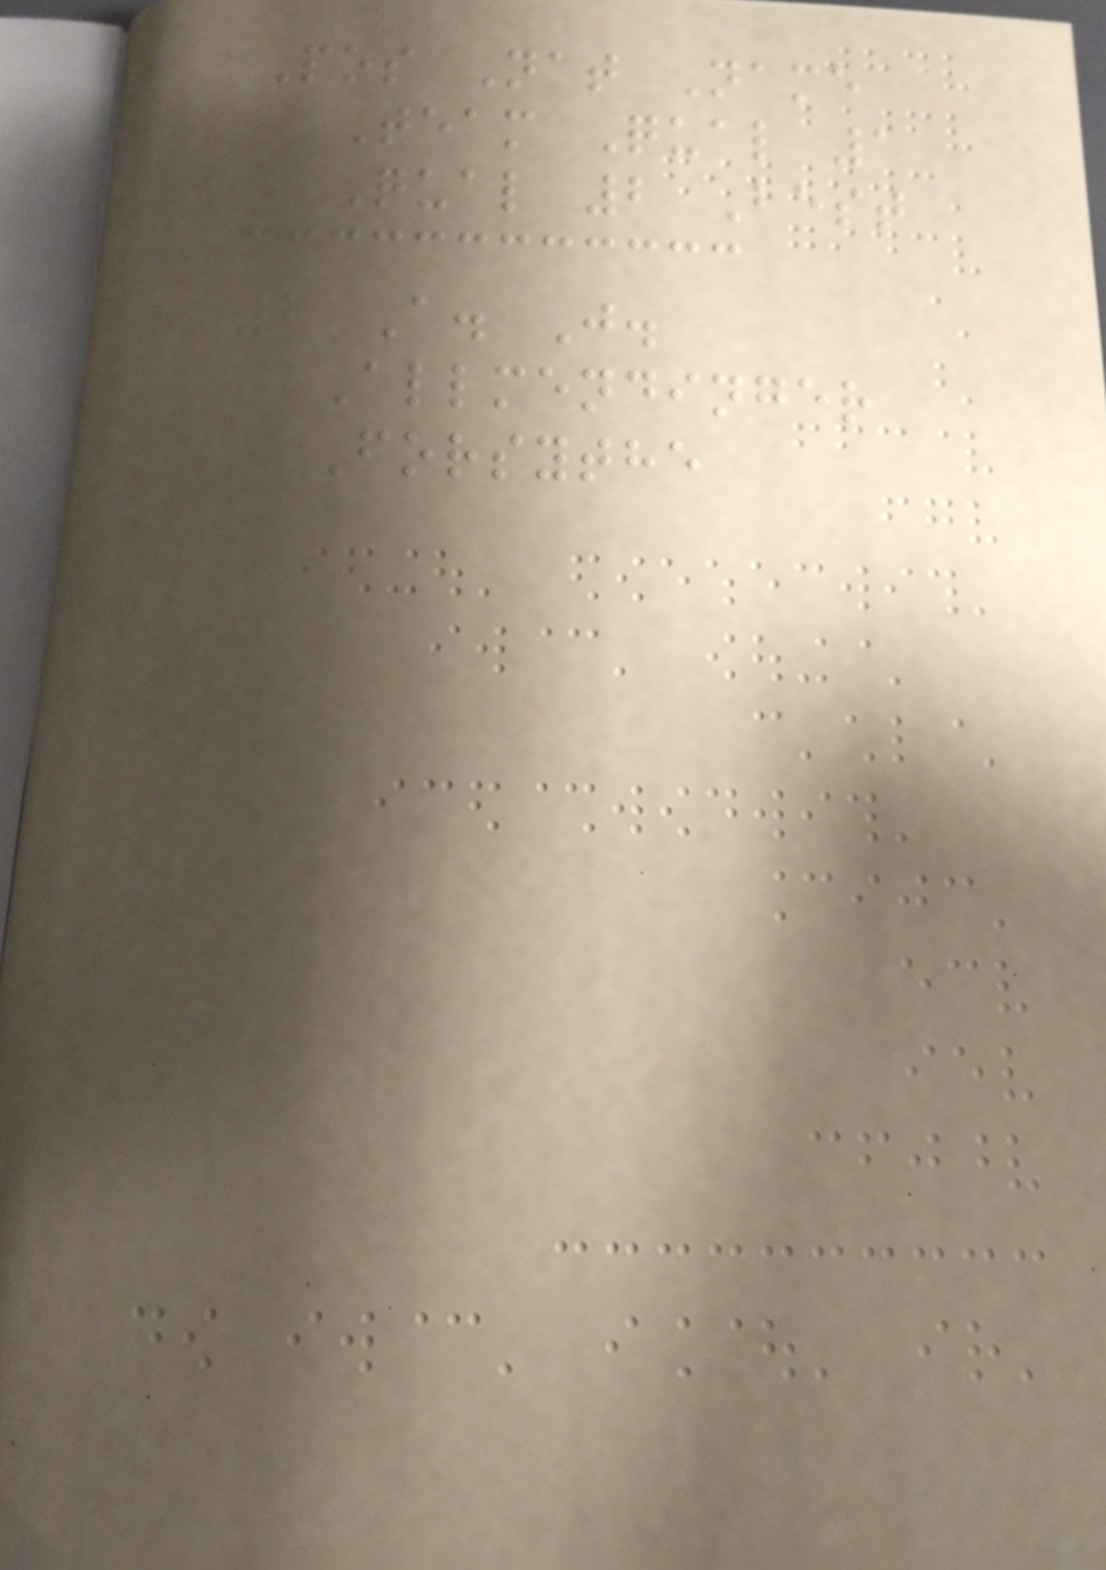Pos Nat Name
Team Qual 1
Qual 2 Best
2 A. J.
Allmendinger
Forsythe
